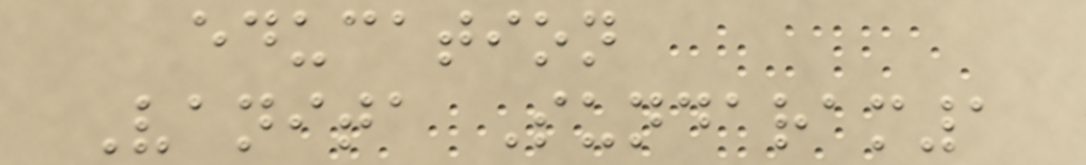education
Vanita Sundaram1
